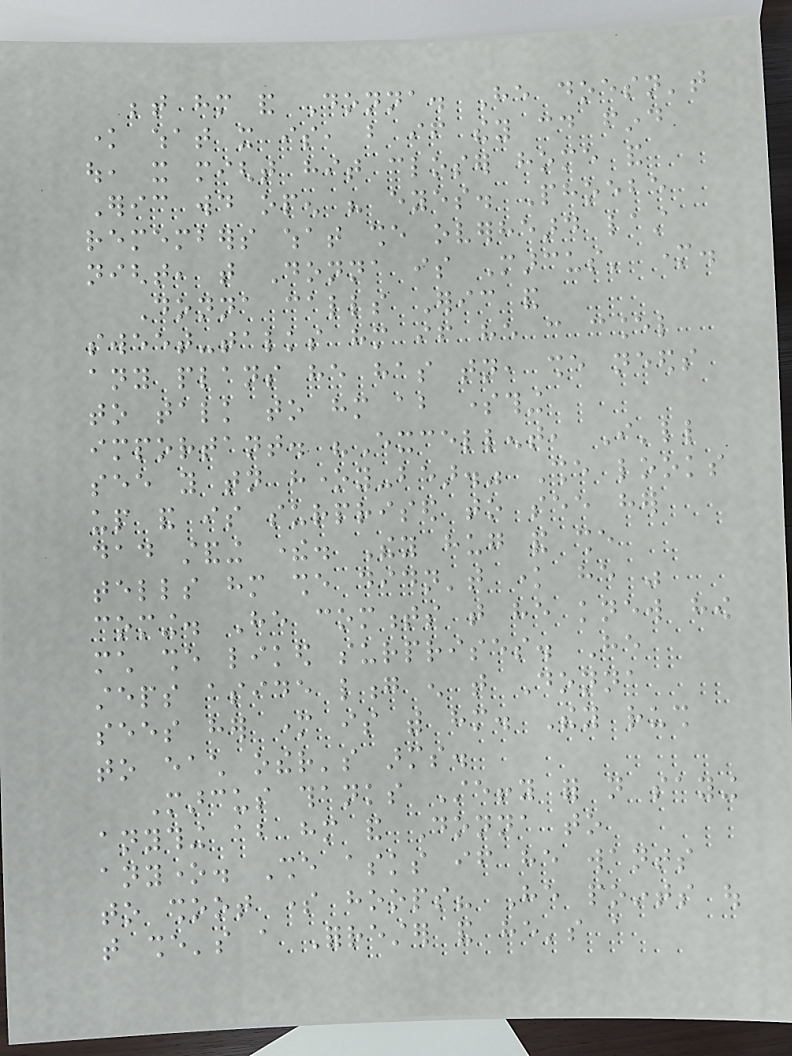between him and Donna. He doesn't
know what it is, but if they could find
out, it might hit closer home and
Eric would open his eyes. Phoebe
remembers what she overheard last
night, that Donna is Marcus' mother.
Donna calls Eric and
sweet-talks him if he can cancel
any plans he has tonight, she needs
to talk to him about something
important. "Excellent, I'll
see you tonight honey-bear." She looks
up and is surprised to see her
dad standing there. They hug and she
tells him she didn't know he was
coming. He comments that he knew how
much she liked surprises. He
steps aside long enough that Donna
sees her mother is with him. They rush
to each other's arms.
Marcus thanks Steffy for not saying
anything about him and Donna to
anyone. She asks if he wants
to shoot some hoops? He points out
that she's a Forrester and he's a
